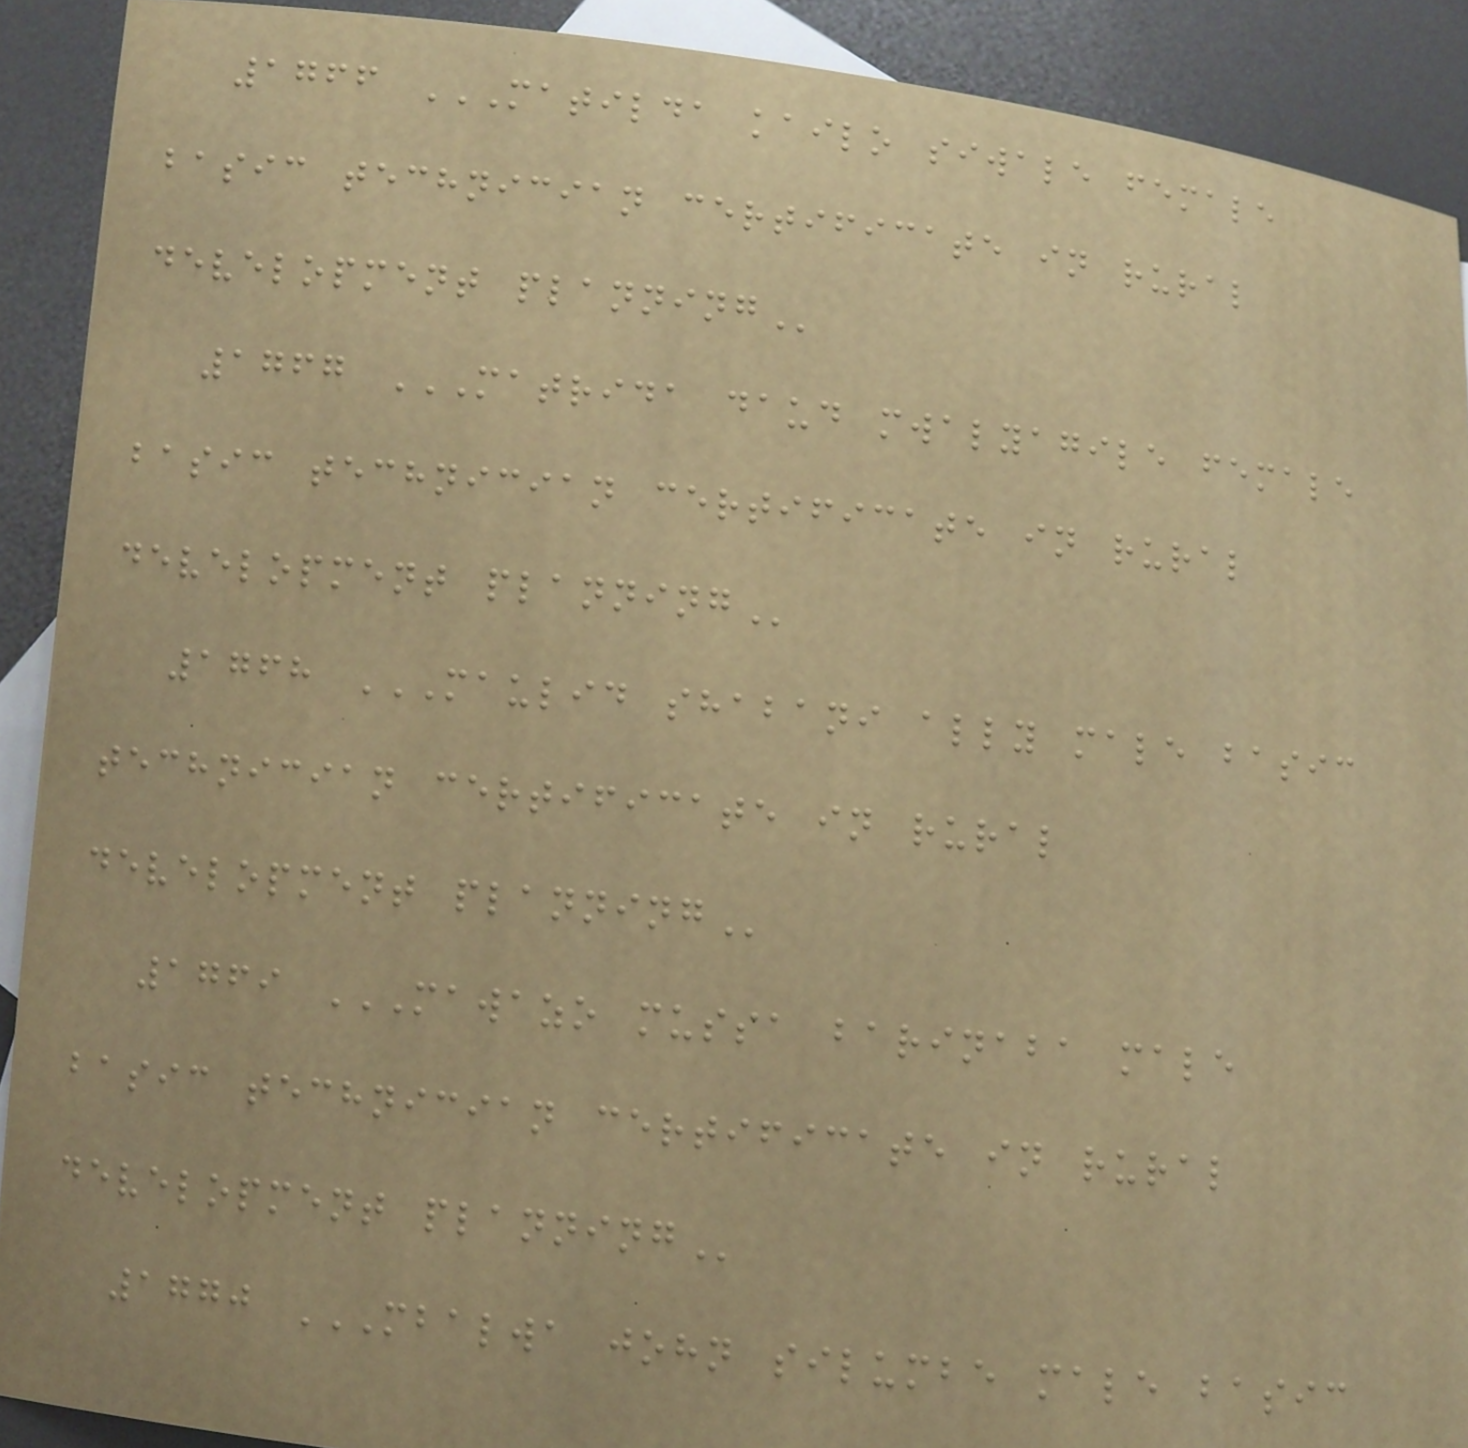1766 MATILDA KAILO SIWALE FEMALE
BASIC TECHNICIAN CERTIFICATE IN RURAL
DEVELOPMENT PLANNING
1767 MATRIDA DAUD MWALYAGILE FEMALE
BASIC TECHNICIAN CERTIFICATE IN RURAL
DEVELOPMENT PLANNING
1768 MAULID SHABANI ALLY MALE BASIC
TECHNICIAN CERTIFICATE IN RURAL
DEVELOPMENT PLANNING
1769 MAWAZO MUSSA BARINABA MALE
BASIC TECHNICIAN CERTIFICATE IN RURAL
DEVELOPMENT PLANNING
1770 MBALWA JOHN SILUMBE MALE BASIC
